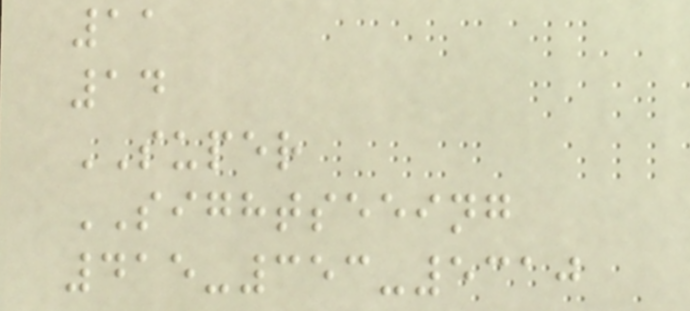11
14
SUPER
SIGHTSEEING
415-353-5310
